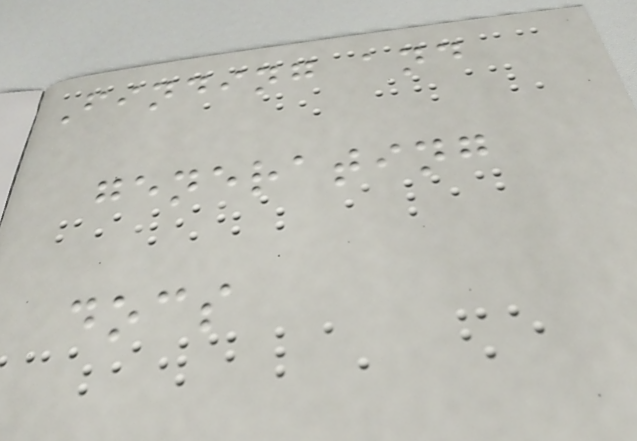Finding and
generating
docs
